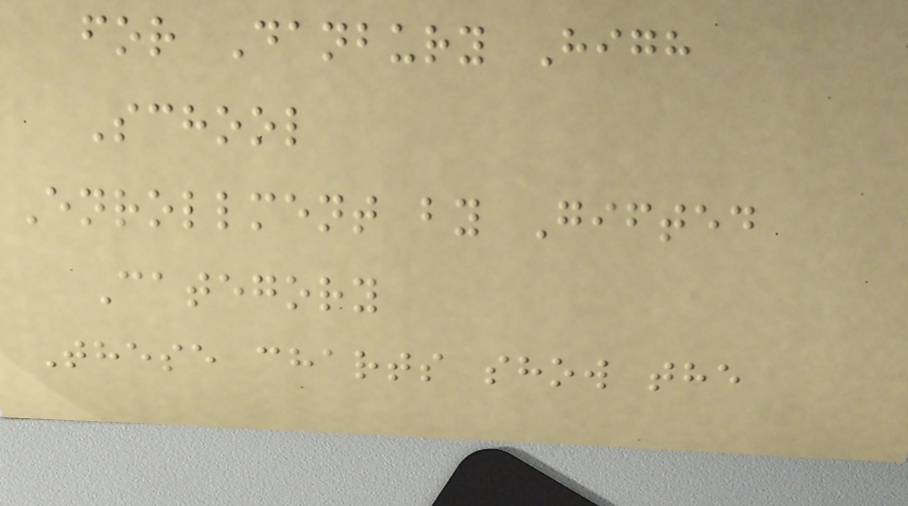for Danbury High
School
Enrollment by Gifted
Category
These charts show the
